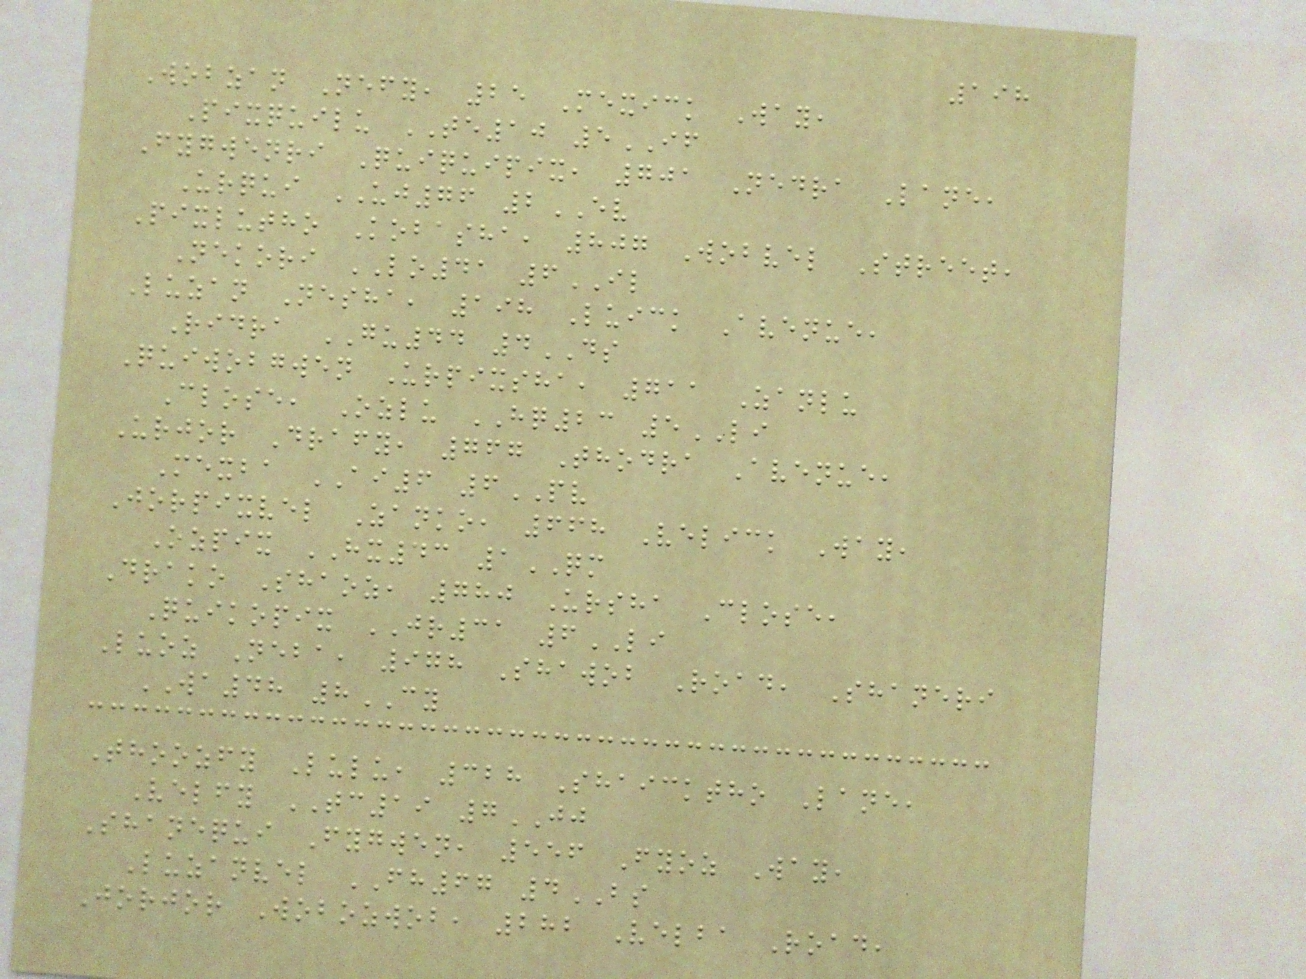198
Wobzan Nefy, 25 Mexick Way,
Pixquilu TE10 5IF
Fygwenri Quiquipix, 701 Nedra Lane,
Urqui UJ76 2EV
Pixlutho Kobasha, 807 Wobvel Street,
Nekori LO41 6IL
Luzan Nesha, 198 Luick Avenue,
Ridra GU44 4DS
Quiwobgwen Urpixsha, 711 Zanlu
Close, Ozlu HQ23 5LI
Urjor Drafy, 767 Thodra Avenue,
Mexba AI6 6PV
Jorpixvel Zanko, 668 Velick Way,
Ozpix HX43 1QM
Drako Shaoz, 780 Ursha Close,
Quikopix JR31 6LI
Luoz Neba, 978 Shawob Road, Shaneri
WA48 8CY
Thoozfy Lulu, 328 Shaicktho Lane,
Velfy TC19 7JJ
Shanequi Fygwen, 556 Fyoz Way,
Luzanvel FH67 4BS
Jorjor Wobozwob, 282 Velba Road,
